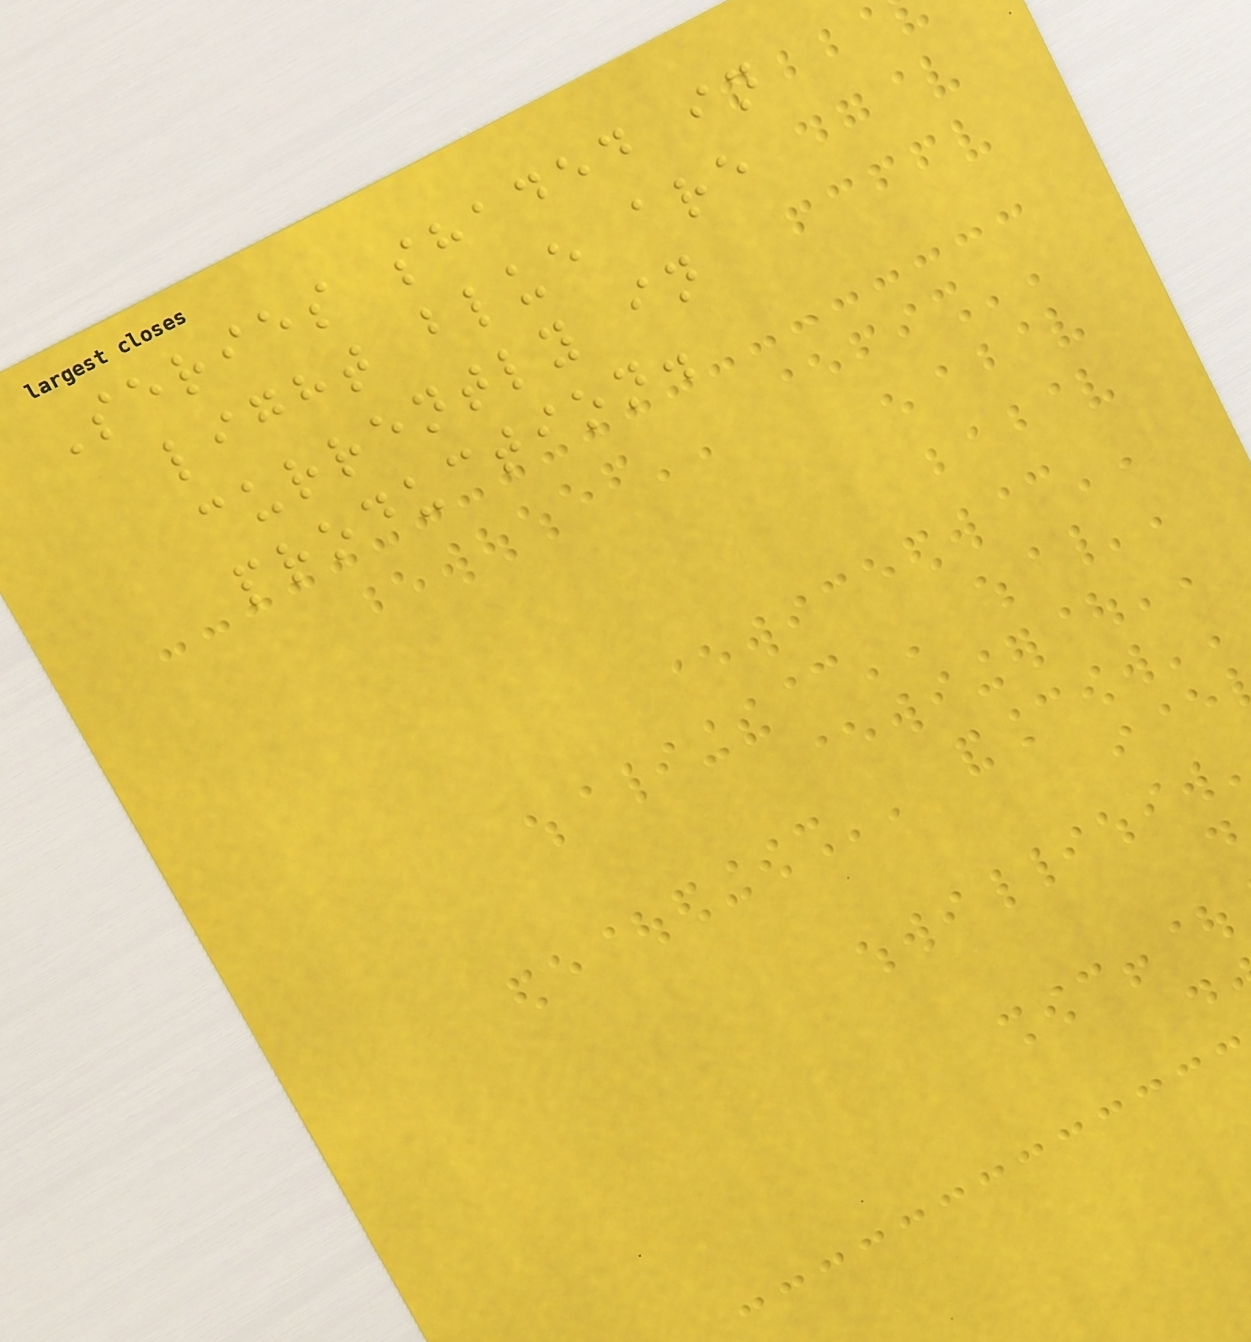Series shaded in
light blue are
currently in
production.
